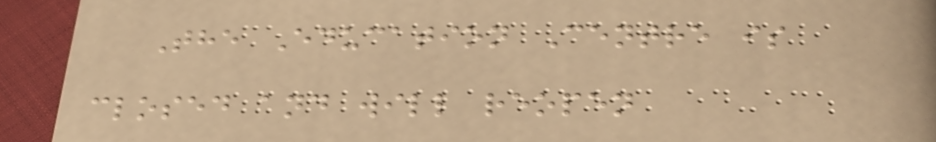The Education Centre is
closed and will reopen
